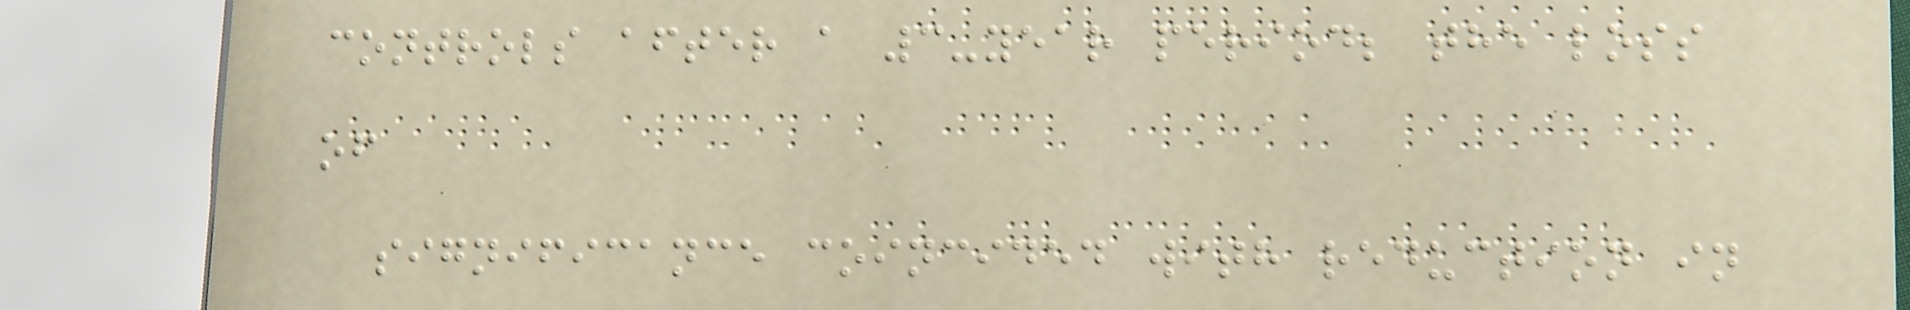controls after a 3-year period; the loss
of
significance coincided with reduction in
